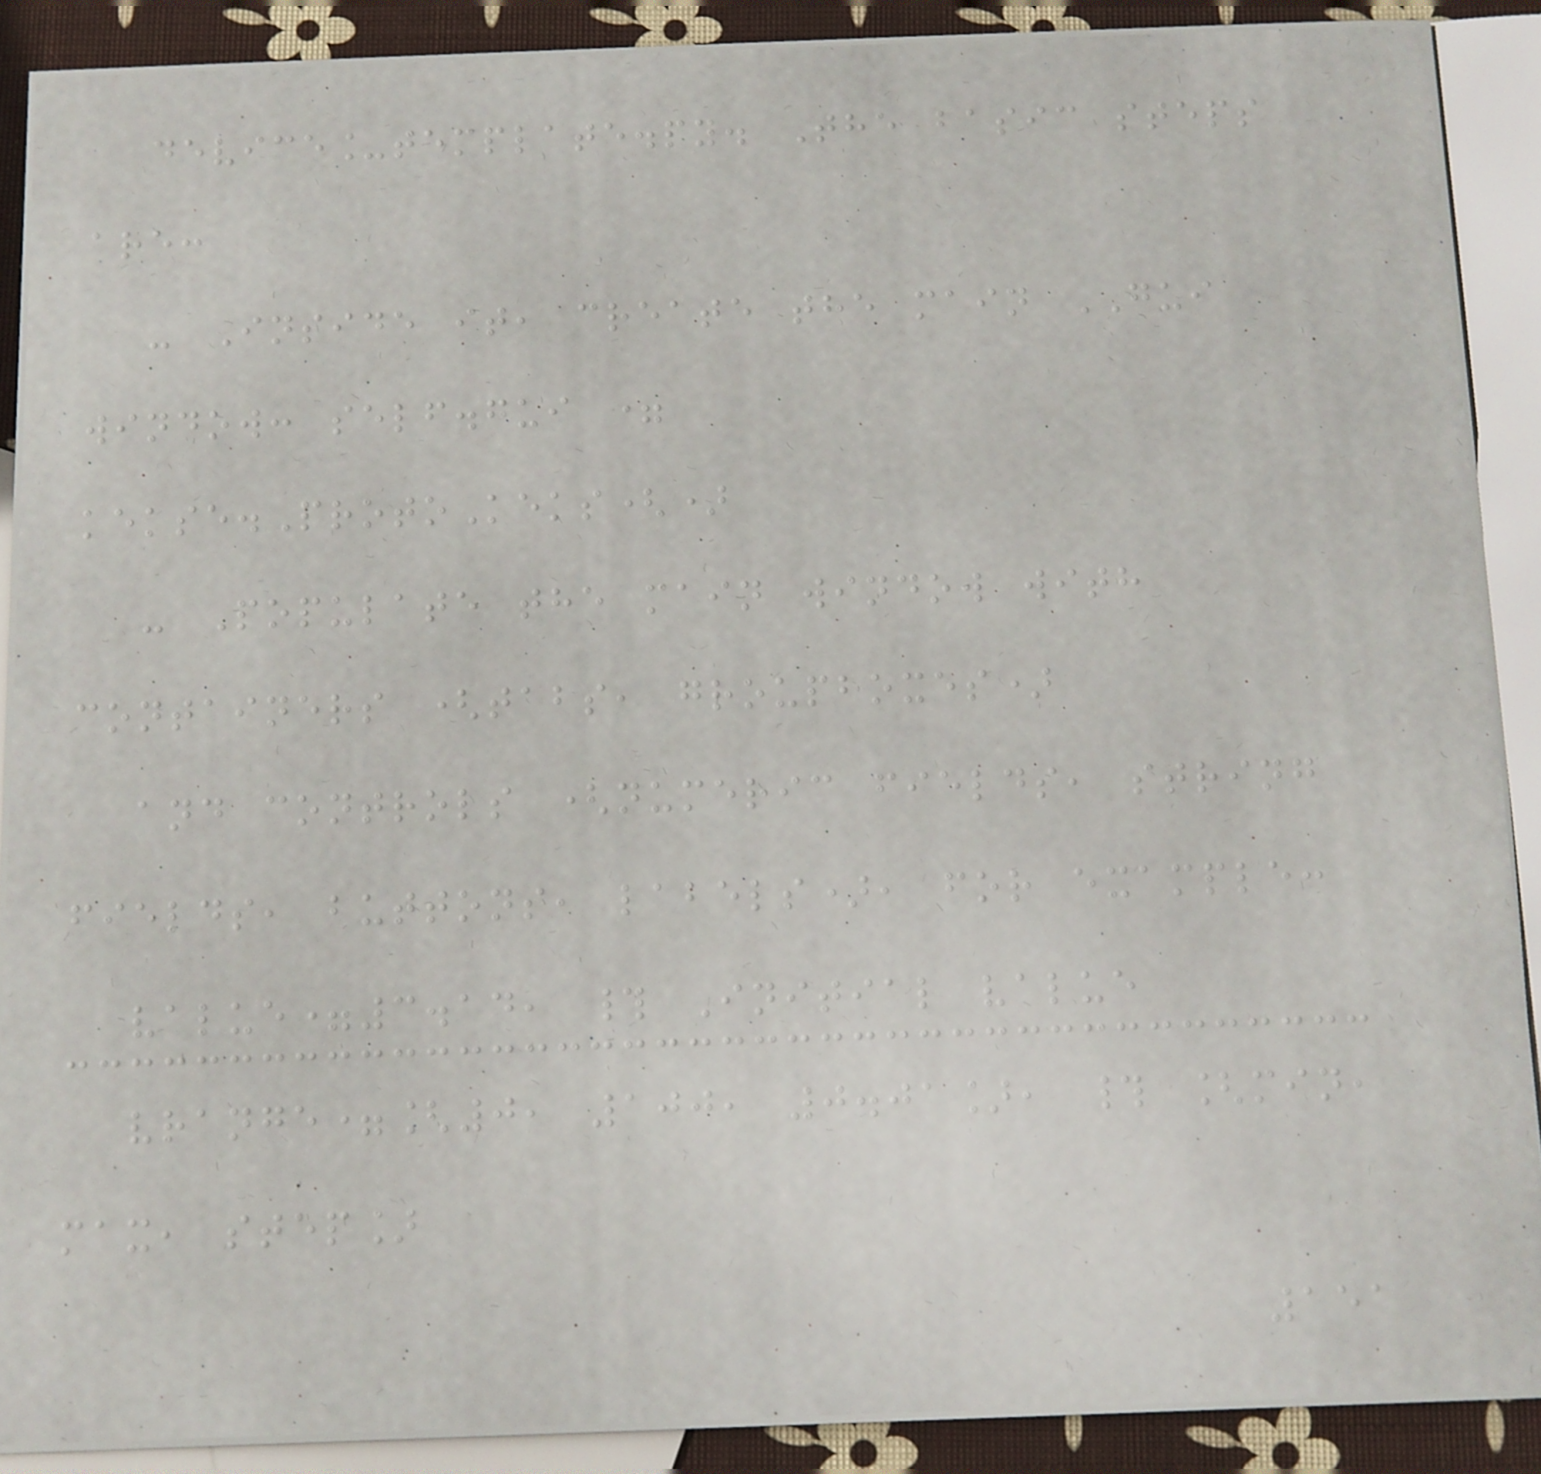device_template.py. The basic steps
are:
- Inside it, create the main GUI
window: self.gui =
kekse.ProtoKeks()
- Populate the main window with
containers (tabs, groupboxes)
and controls (numeric fields, string
fields, buttons, labels), for example:
value=3.14, # Initial value
vrange=[0, 100, 0.01], # [min,
max, step]
151
